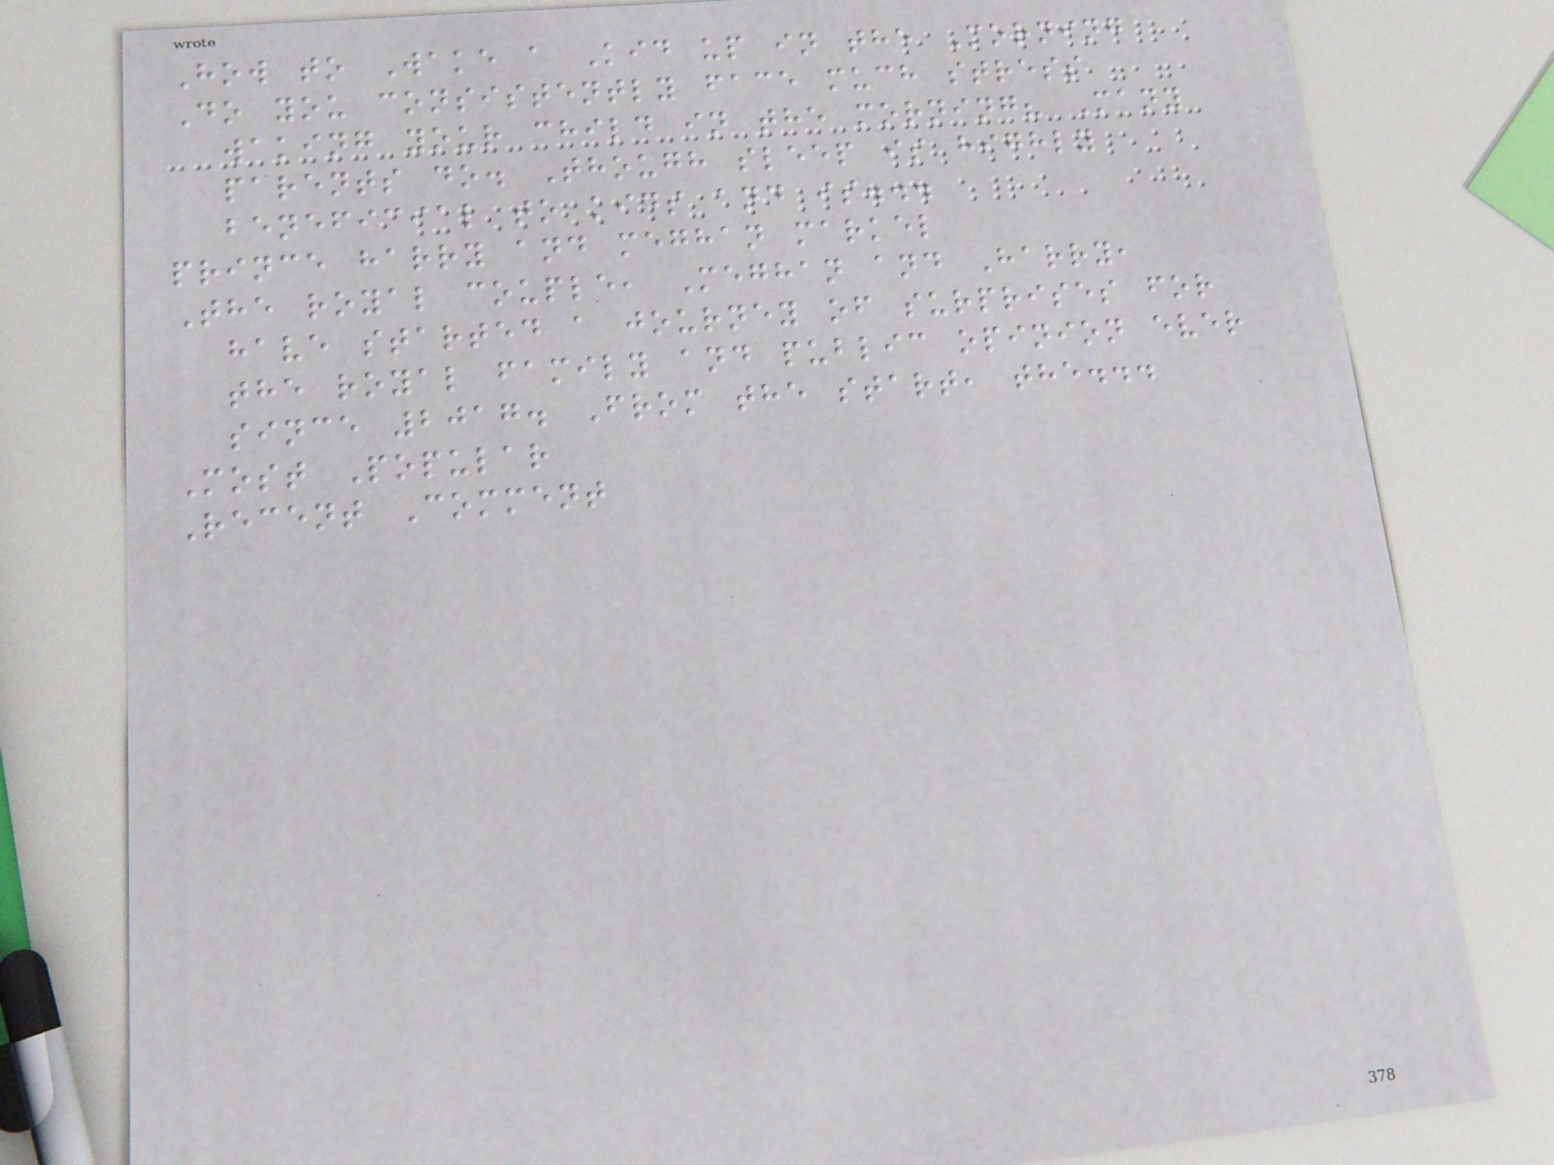How to Wake a Kid up in the Morning
Do you consistently face much stress
waking your child in the morning? Many
parents do. Though sleep is highly
beneficial to kids and is...
prince harry and meghan markel
The royal couple, Meghan and Harry,
have started a journey of surprises for
the royal family and public opinion ever
since 2017. From the start, the...
Most Popular
Recent Comment
